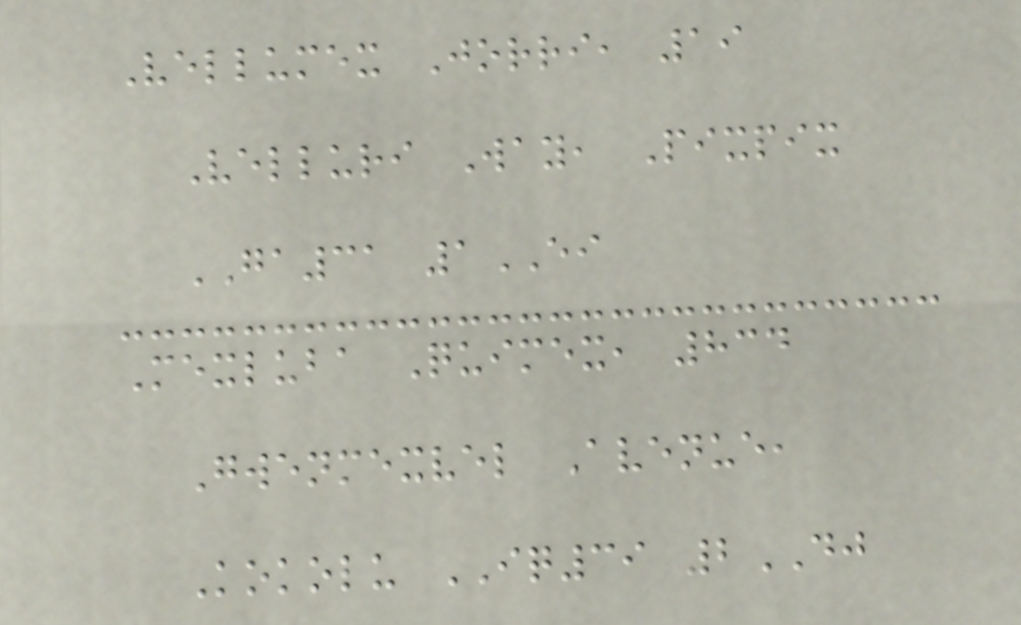Vellumex Jorri, 19
Velluri Way, Pixpix
GA31 1EI
Mexluba Quimex, 834
Gwenmexvel Avenue,
Kokolu IQ39 2DJ
